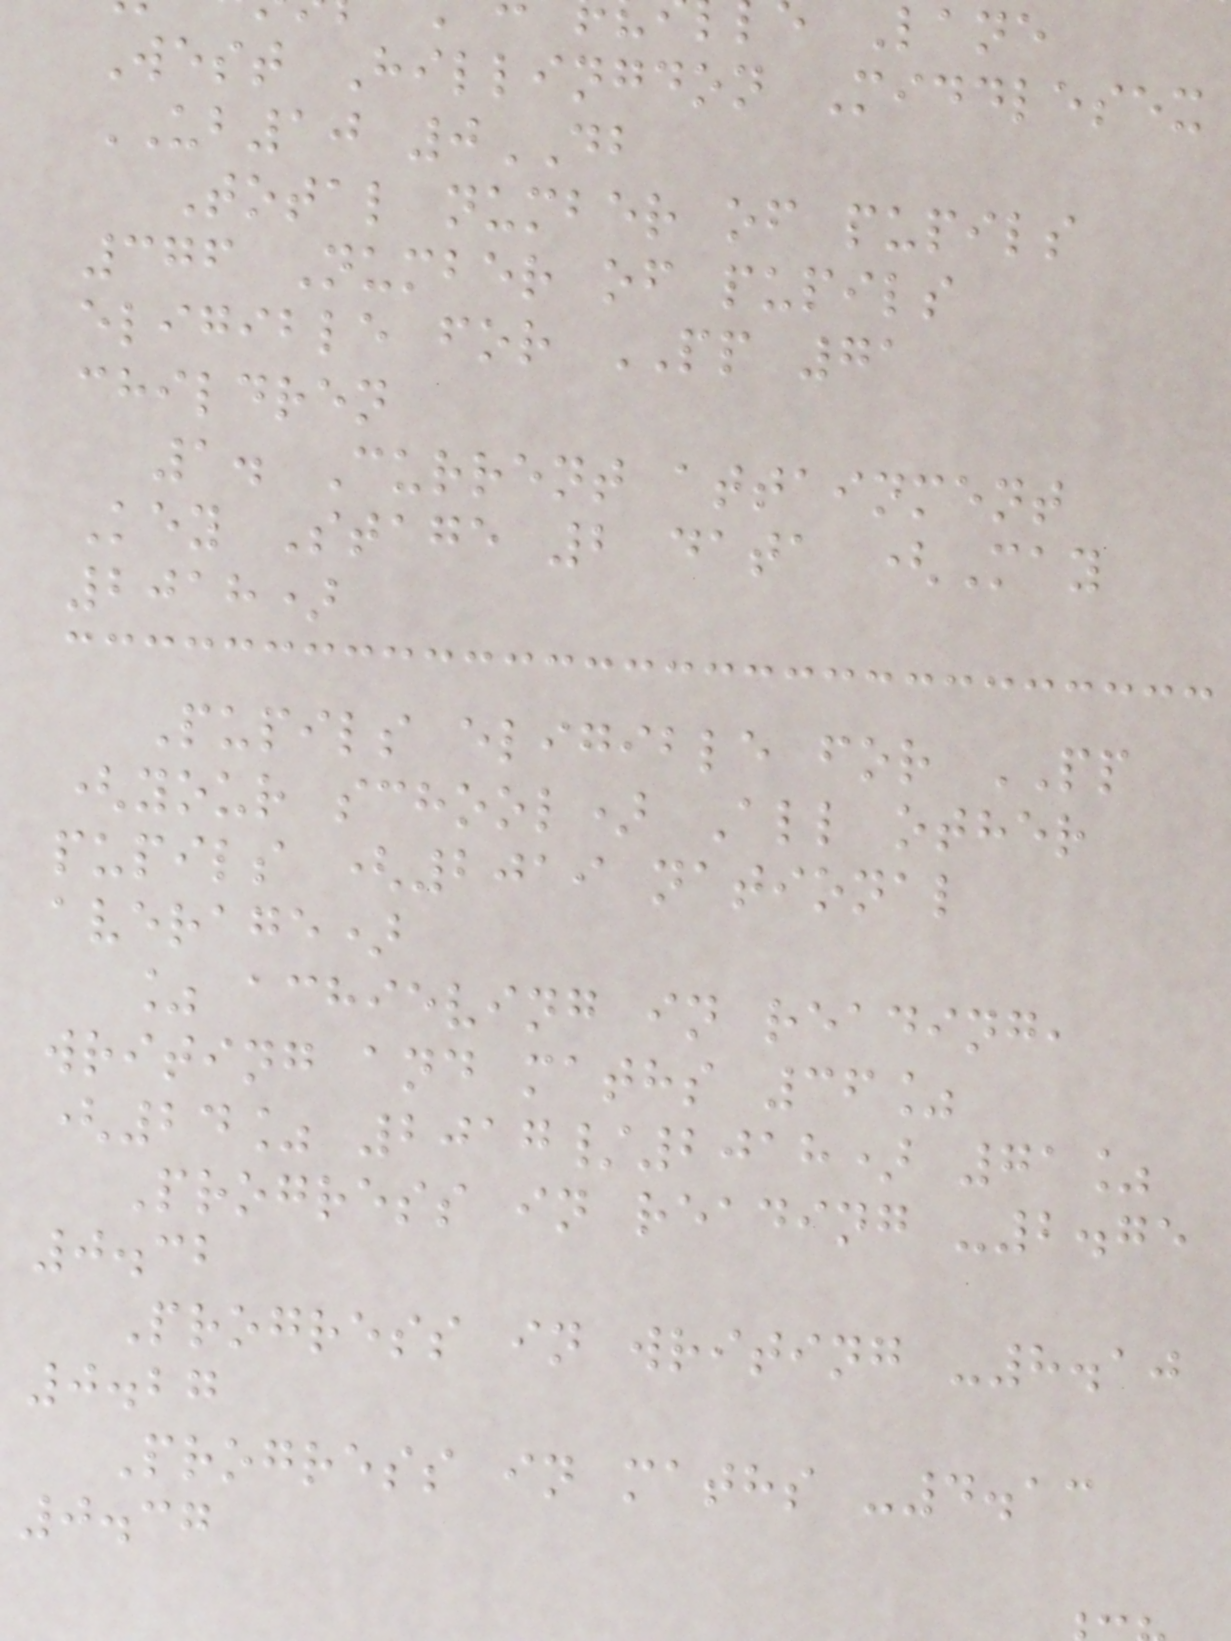West Hillingdon Middlesex
UB10 0DB
Total number of pupils
376 Number of pupils
eligible for PP 71
children
1. Current attainment
Key Stage 2 data (May
2018)
Pupils eligible for PP
(your school) All other
pupils (2019 national
average)
% achieving in reading,
writing and maths 36%
(24% 2017/2018) 71%
Progress in reading -2.75
0.32
Progress in writing -8.10
0.27
Progress in maths -4.13
0.37
